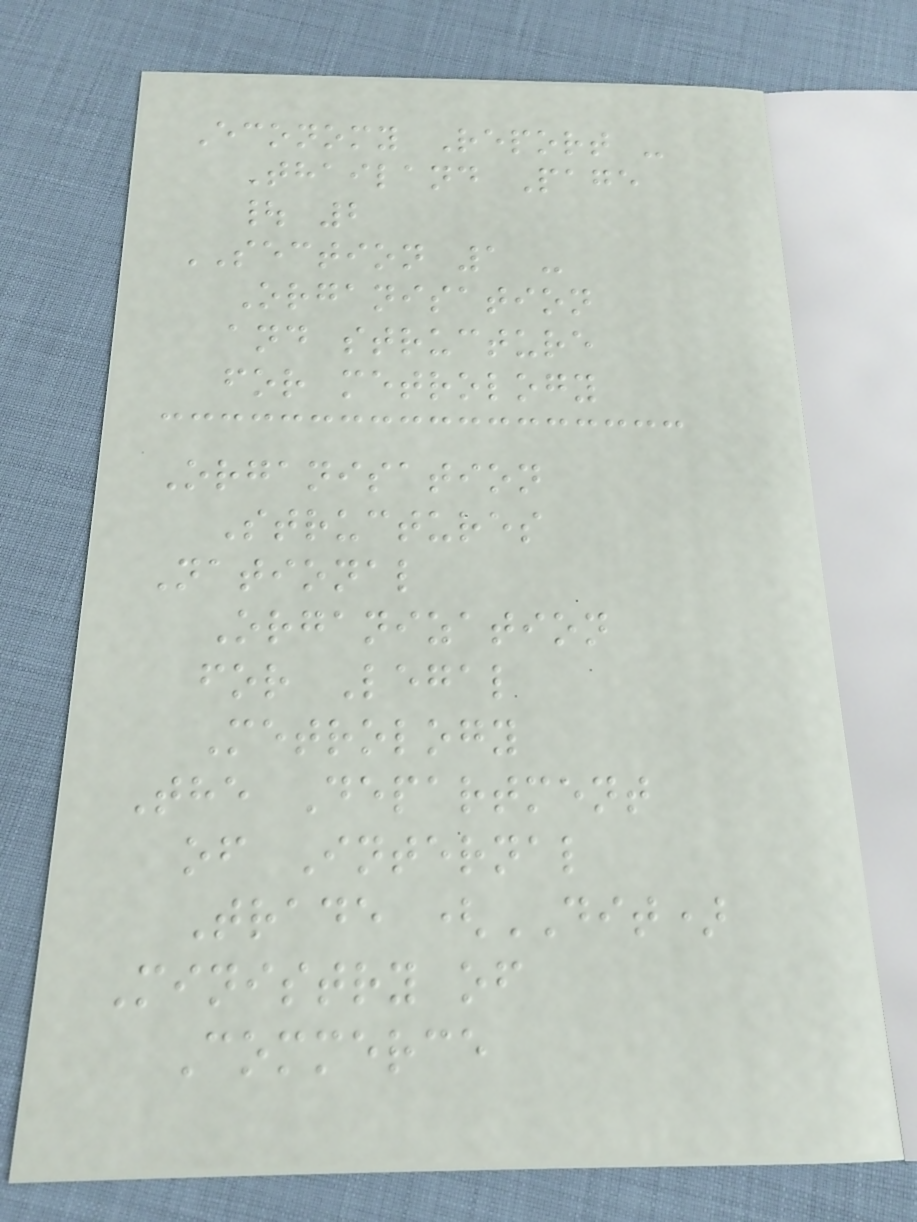Economy Report -
Thailand Page
| 2
SECTION 1 -
Organisation
and structure
for metrology
Organisation
Structures
National
Organization
for Legal
Metrology
The Department
of Internal
Trade (DIT)
Ministry of
Commerce
